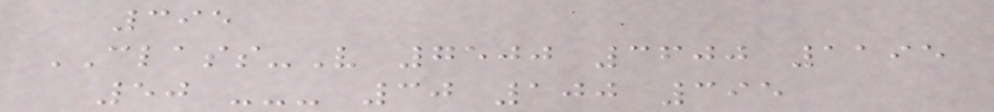395
CLASS-V 7500 3600 1195
50 --- 30 100 395
